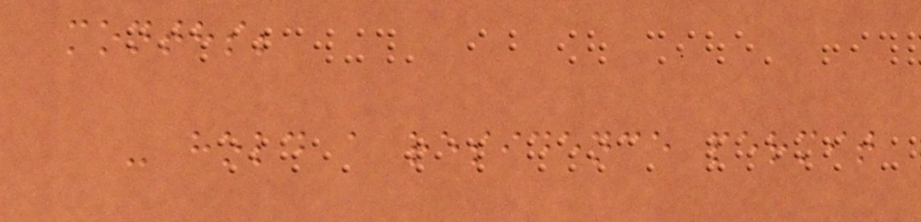months;
- hold a residence permit
